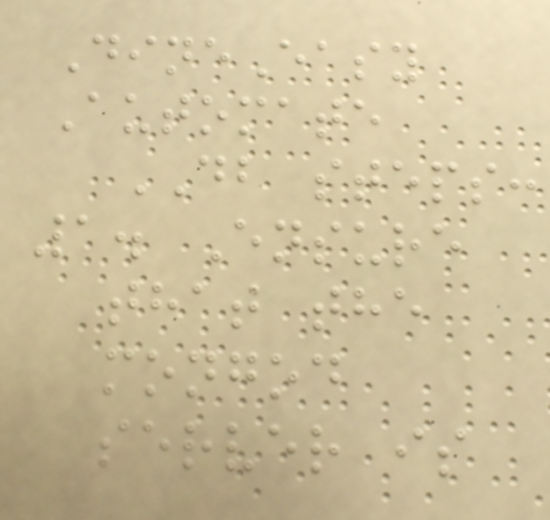DineEasy
Automate
DB steps:
1. Ensure
that the
mongod
server is
